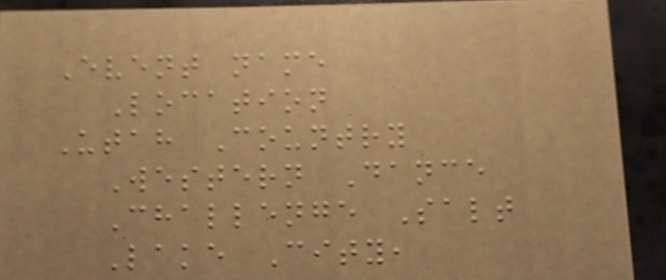Event name
Location
Utah Country
Western Dance
Challenge Salt
Lake City,
